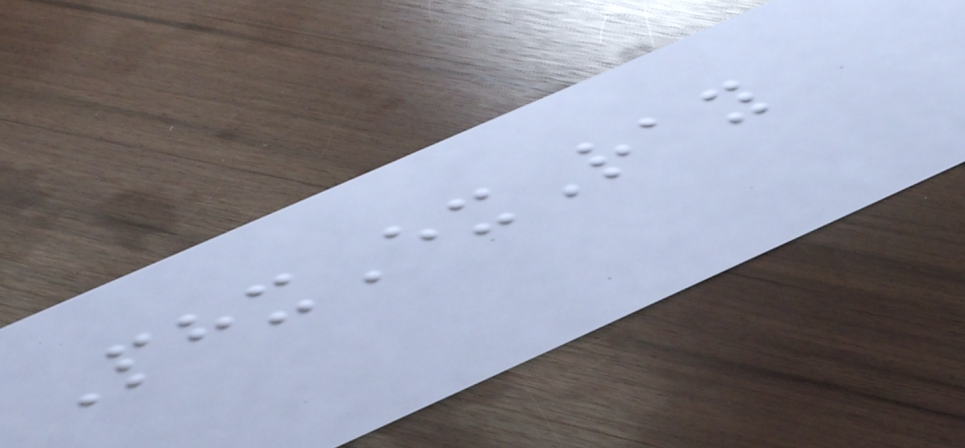PhxExRay
